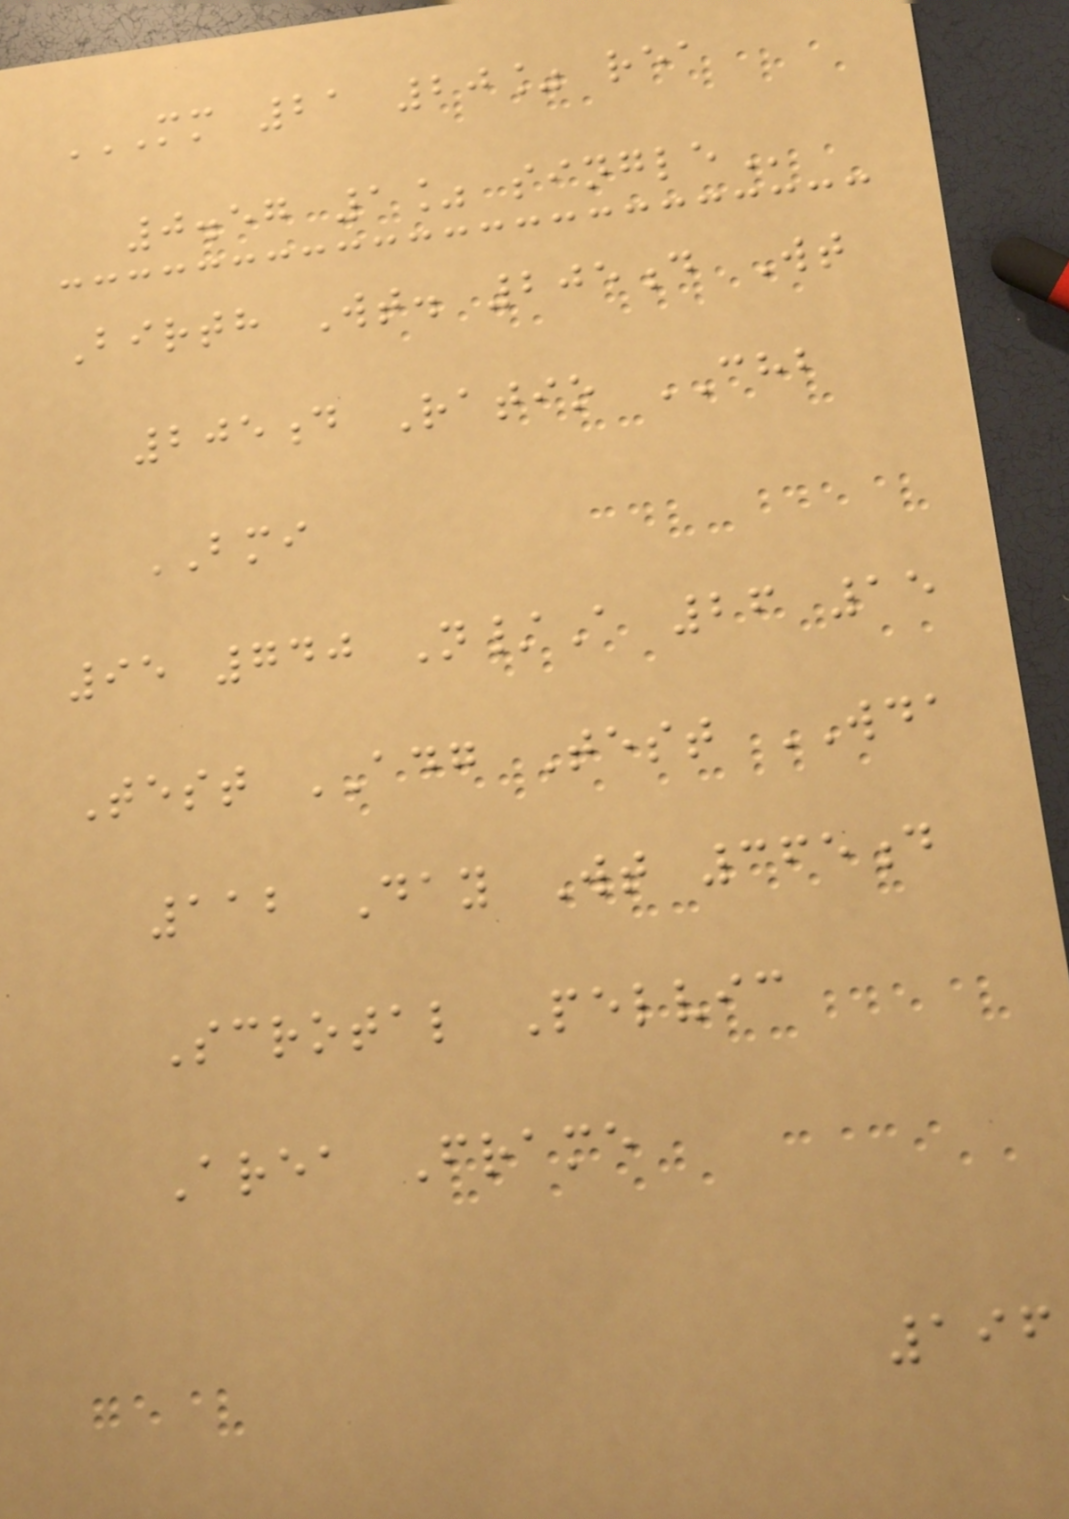MM 21 20% REA
0.57 1% SINGLE
Birth Wt. 205d Wt
205d Ratio CHB
BMI
95 740 N/A 26 15
Test ADG Test WDA
112 Day Wt 365d
Scrotal Pelvic
Area Frame
196
